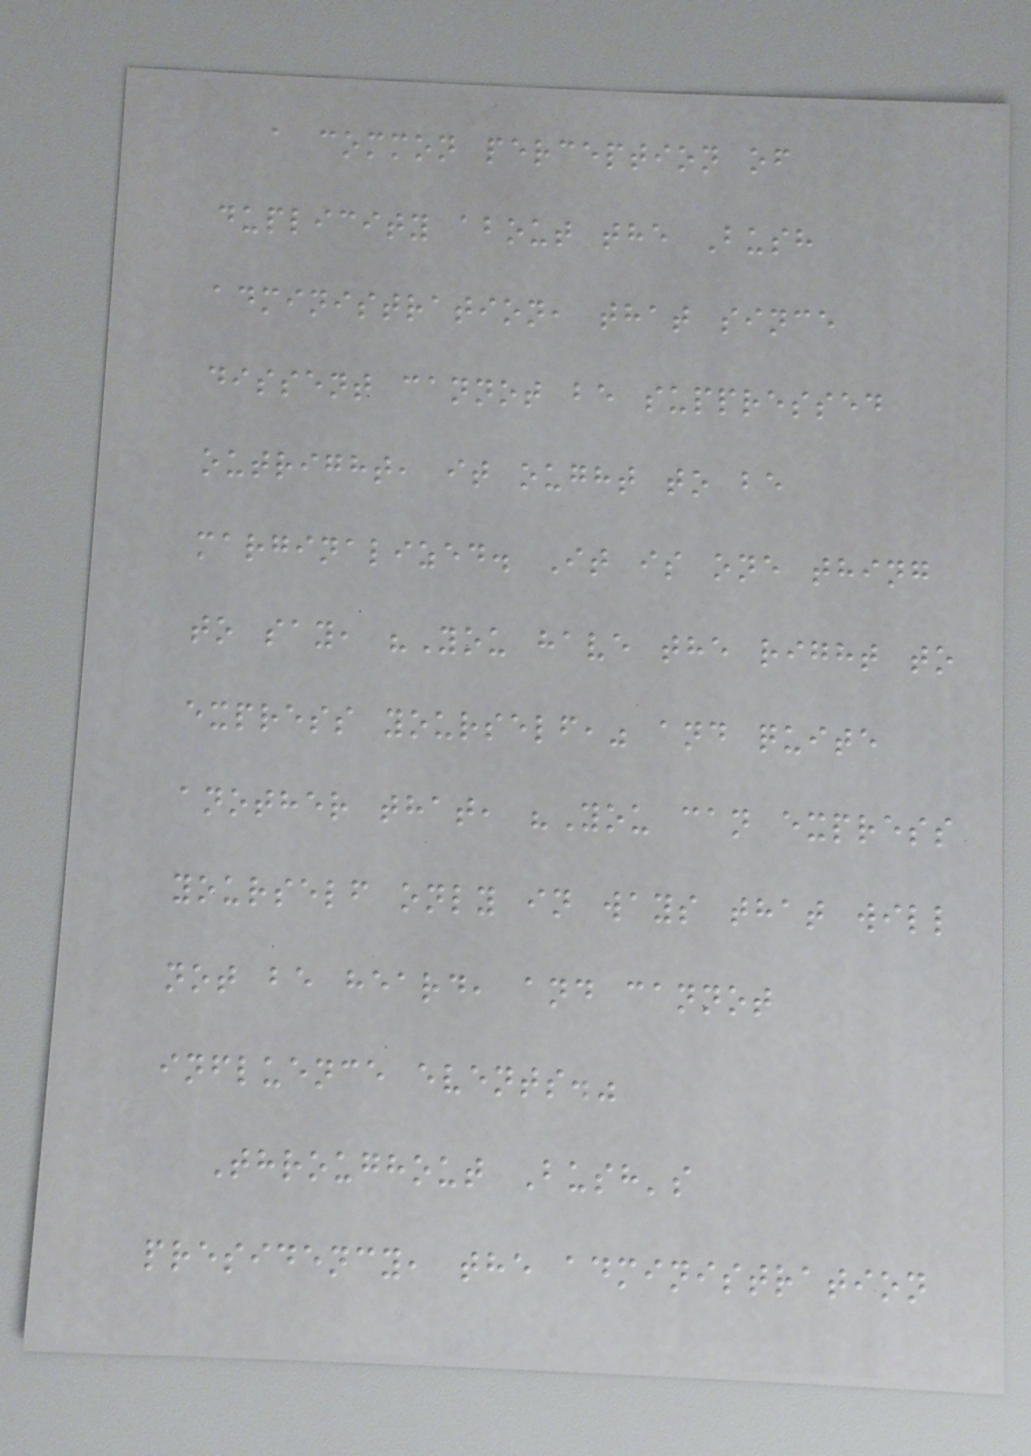a common perception of
duplicity about the Bush
administration, that since
dissent cannot be suppressed
outright, it ought to be
marginalized. It is one thing
to say, "You have the right to
express yourself," and quite
another that, "You can express
yourself only in ways that will
not be heard, and cannot
influence events."
Throughout Bush's
presidency, the administration
